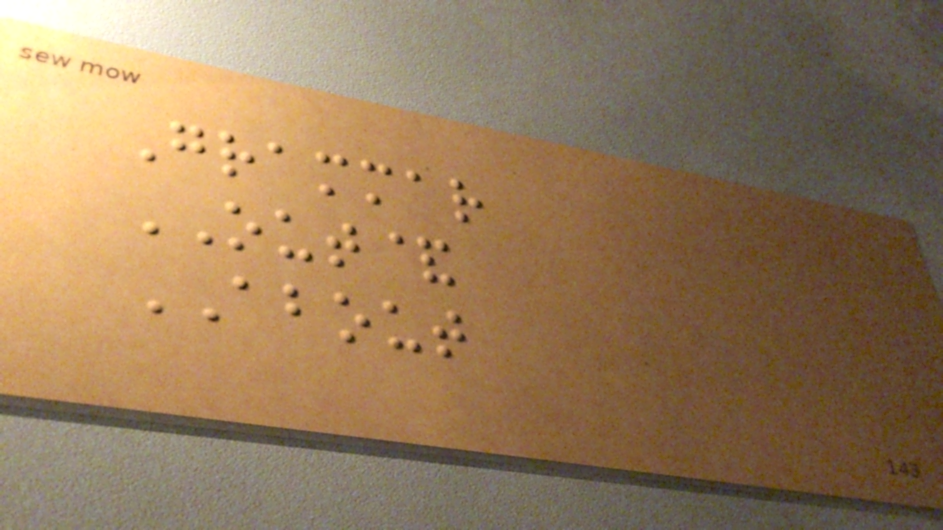Grammar
OUT&
ABOUT
